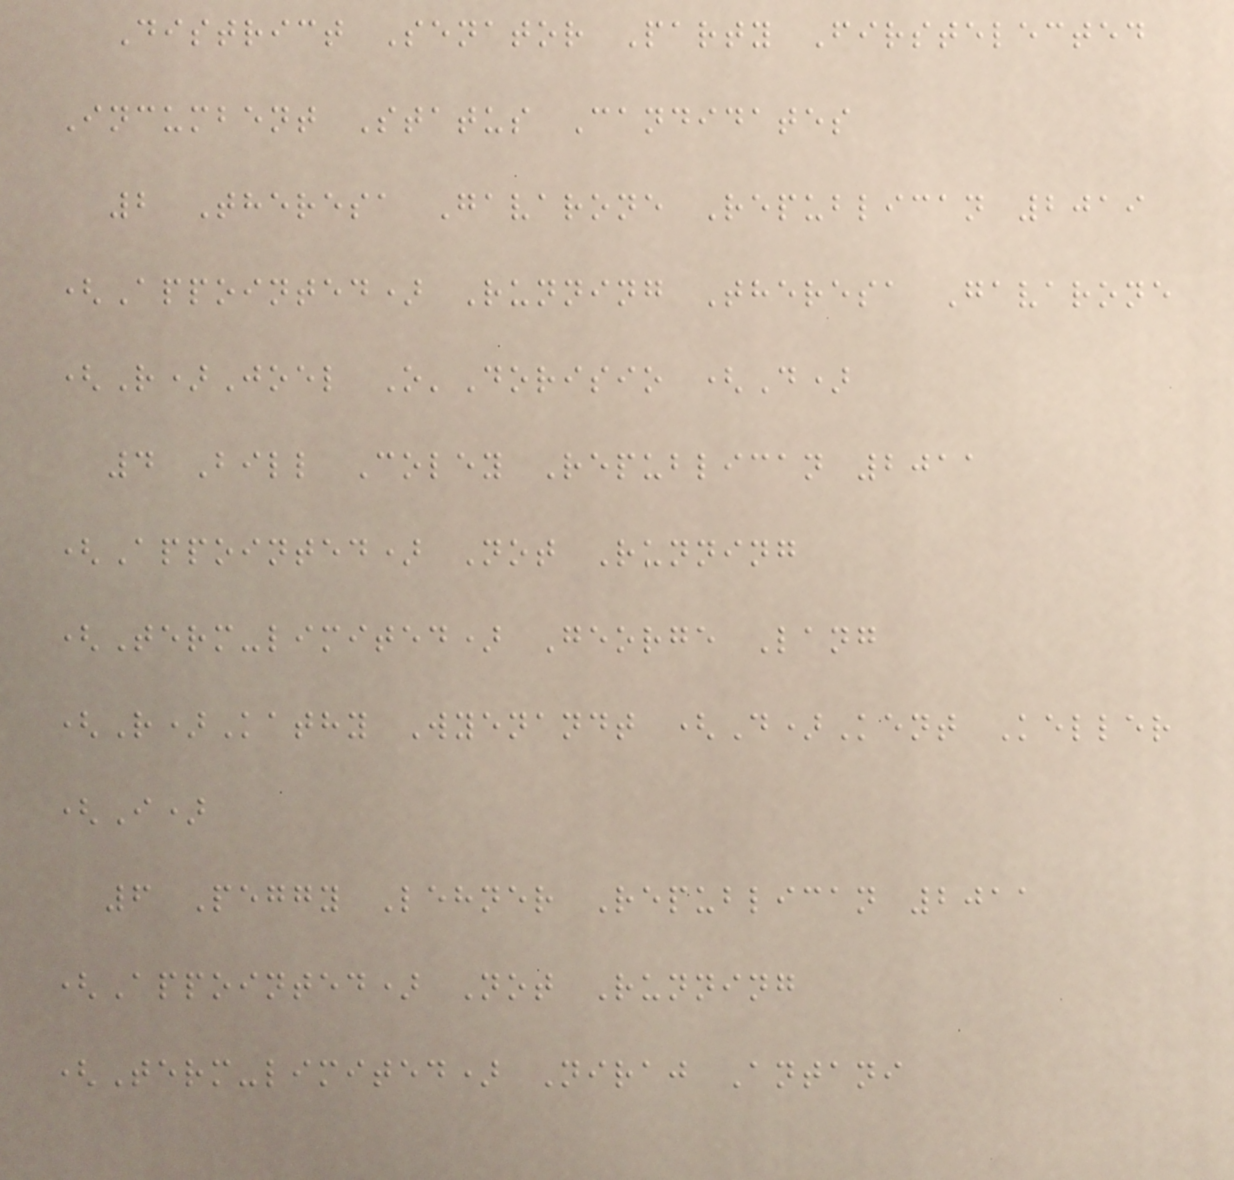District Senator Party Firstelected
Incumbent Status Candidates
2 Theresa Gavarone Republican 2019
(Appointed) Running Theresa Gavarone
(R)Joel O'Dorisio (D)
4 Bill Coley Republican 2011
(Appointed) Not Running
(Term-limited) George Lang
(R)Kathy Wyenandt (D)Kent Keller
(I)
6 Peggy Lehner Republican 2011
(Appointed) Not Running
(Term-limited) Niraj Antani
